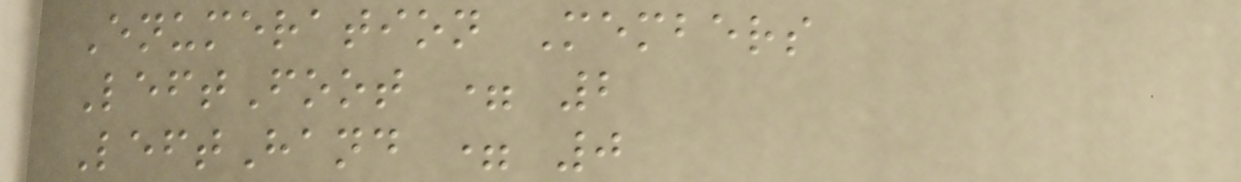Enumeration Members
LeftFoot = 2
LeftHand = 0
